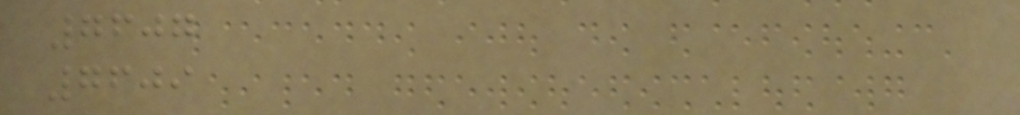7607
7609
